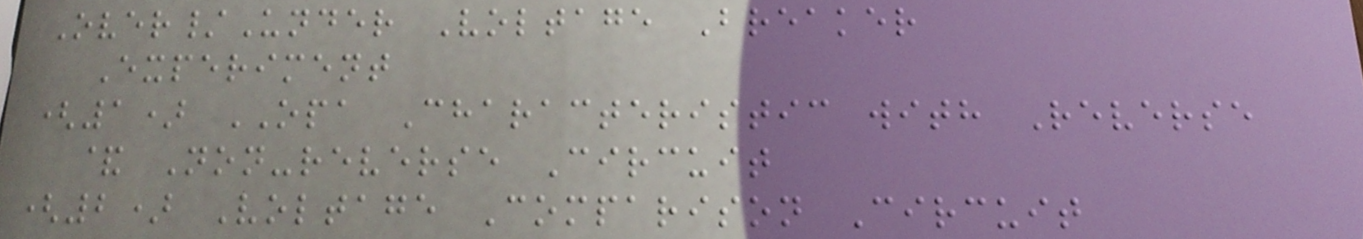Over/Under Voltage Breaker
Experiment
(1) OPA Characteristic with Reverse
& Non-reverse Circuit
(2) Voltage Comparison Circuit
